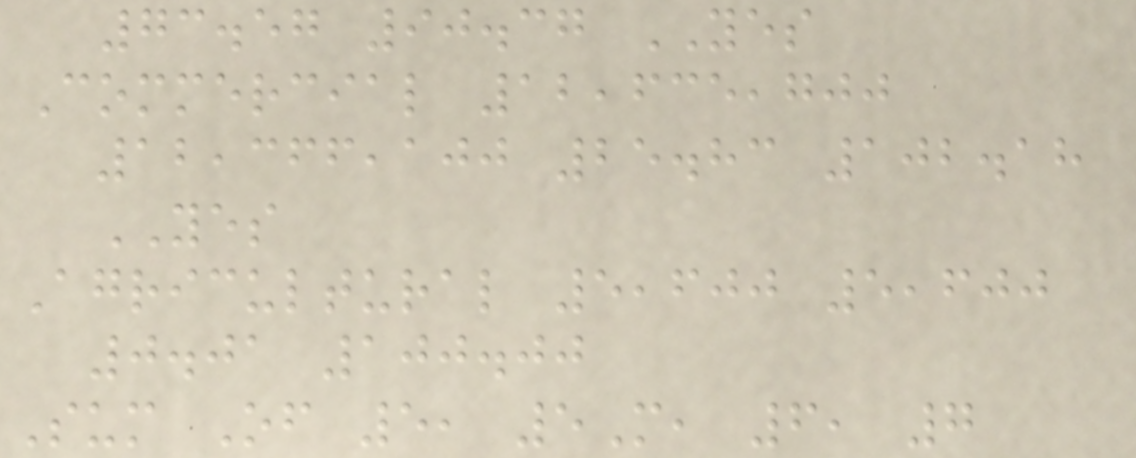73.57 90.37 YES
Commercial 12,635,700
12,366,100 25.83 102.18
YES
Agricultural 5,600 5,600
0.01 100.00
Sum Of 5, 5M, 6, 7
